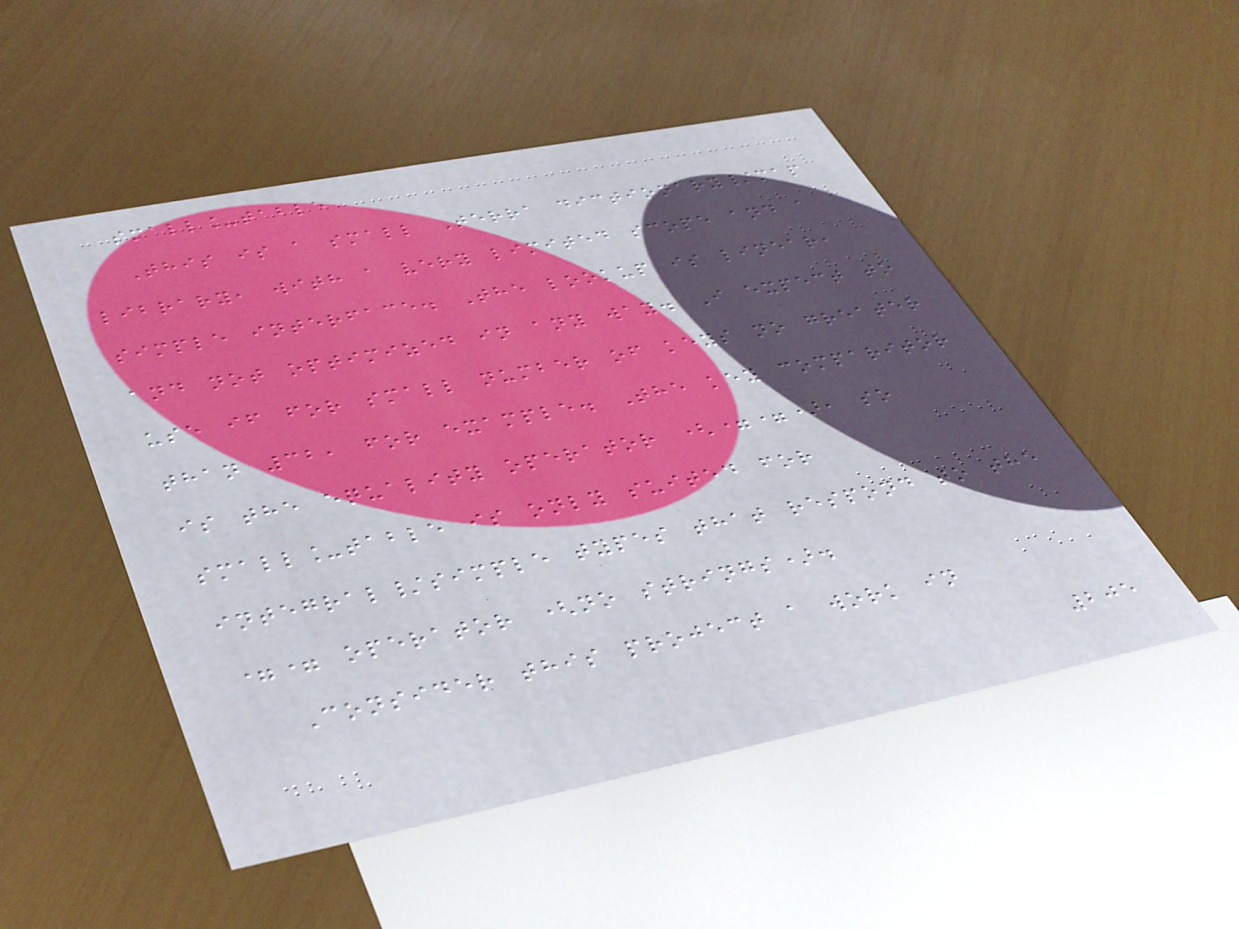small_table
This is a small Terra dictionary/map
library, with a very limited scope and a
simple interface. The lookup is linear,
and not optimized in any way. I expect to
use if for small number of keys no greater
than 32, for example. The key comparitor
is the equality operator (==), so
small_table is only suited for
integral/simple types that respond to the
== operator (no strings).
Consider this project a work in
205
